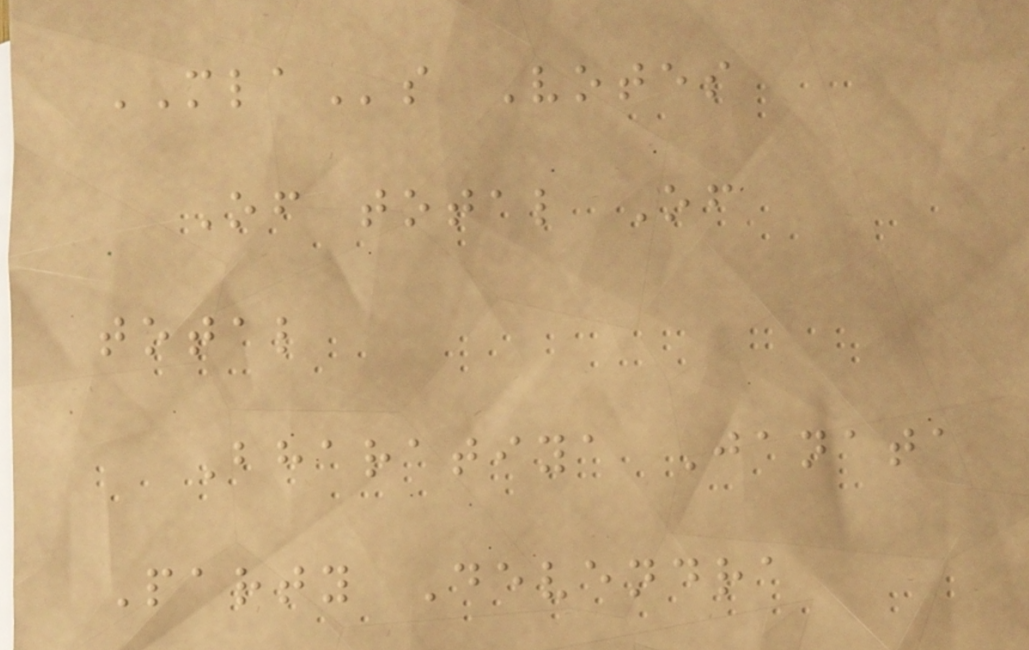MLAs Votes
Of total Of
total
Bharatiya Janata
Party Devendra
